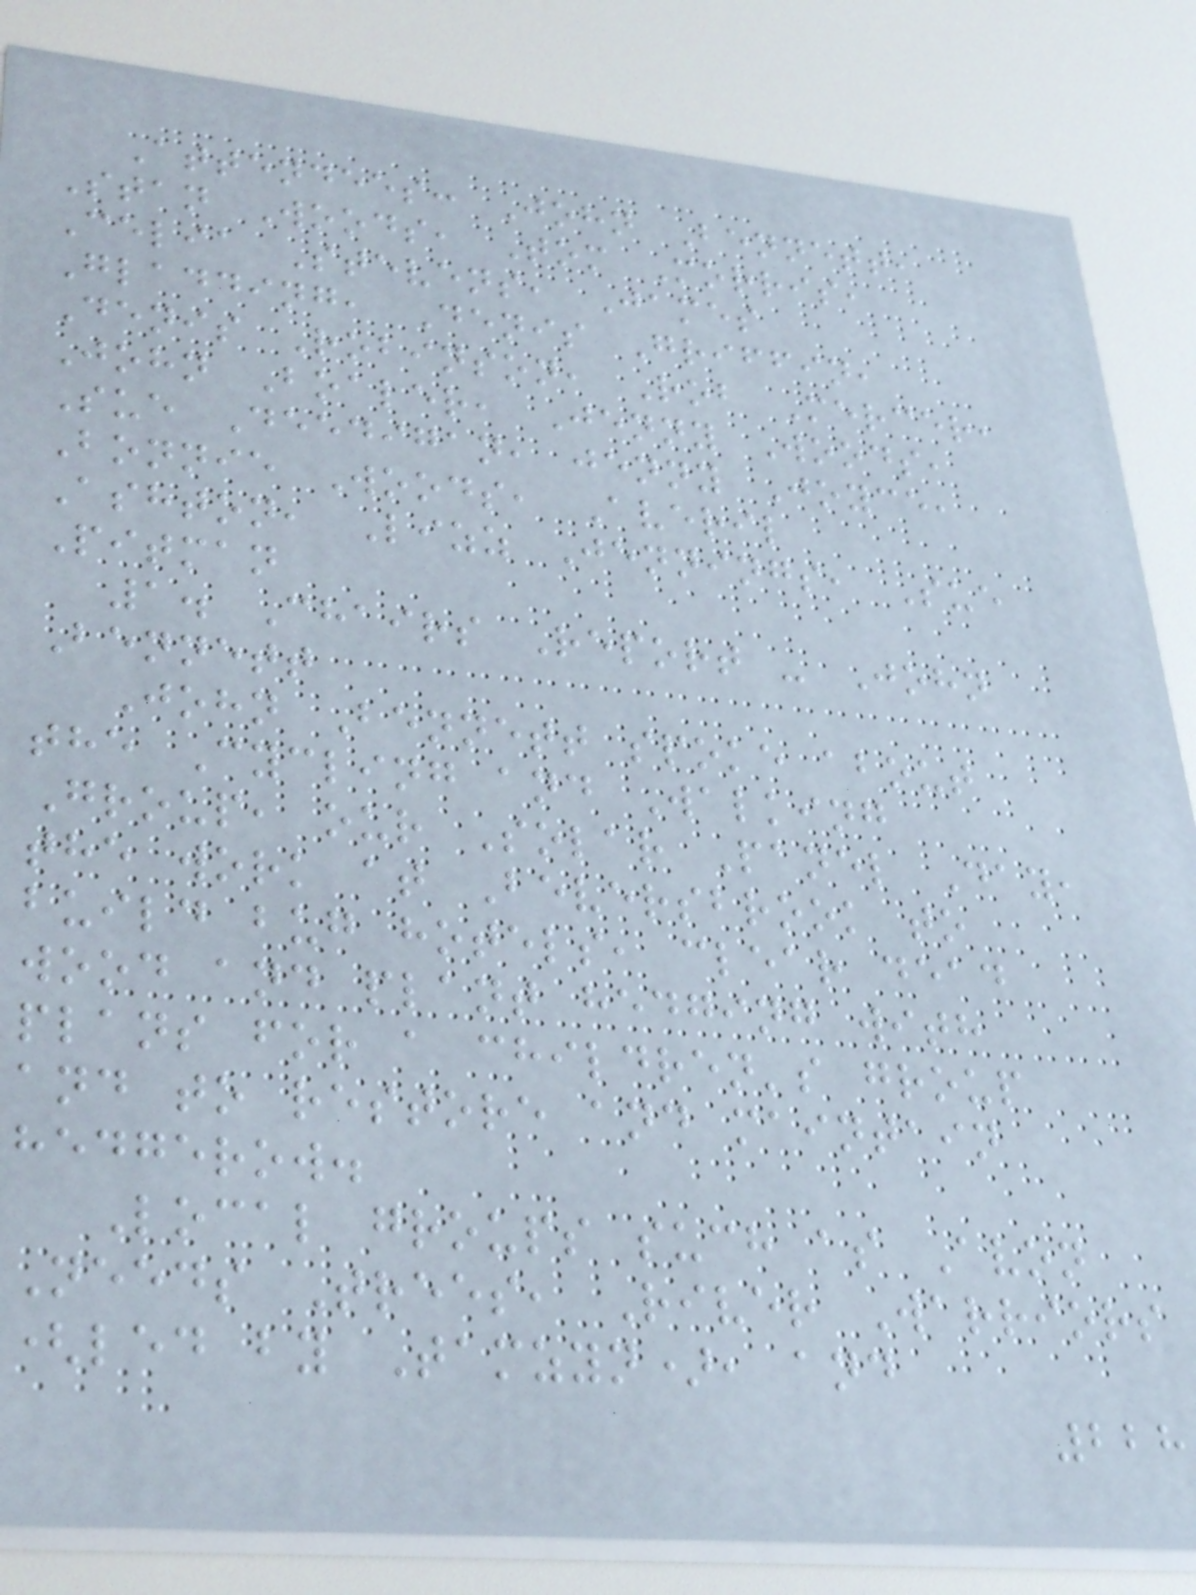Attendees: John Bennett,
Stan Woods, Tom Morris,
Celia Stevens, James
Gladding, Denis Griffin,
Denis Robinson, Rob Mercer,
John Boaler, Jenny Woods,
Sue Deedigan, jenny Joyce,
Bonnie Woods, Averil
Ashton, Lizz Jennings, Sue
Pitman
1. Chairs Report - John
Bennett
John Bennett spoke about
the Cycling and Walking
Group, our Solar Panel Day,
the work at Beversbrook to
build bug hotels, clear dead
wood and plant hedging with
plans for a children's group
and to restore and maintain
hedgerow.
Local groups such as Avon
Needs Trees, River Warriors
(led by Tamzyn), and
228
